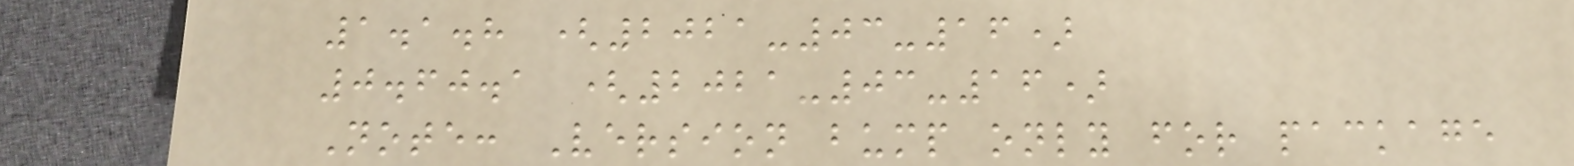1.1.8 (2021-03-16)
0.60.1 (2021-03-16)
Note: Version bump only for package
